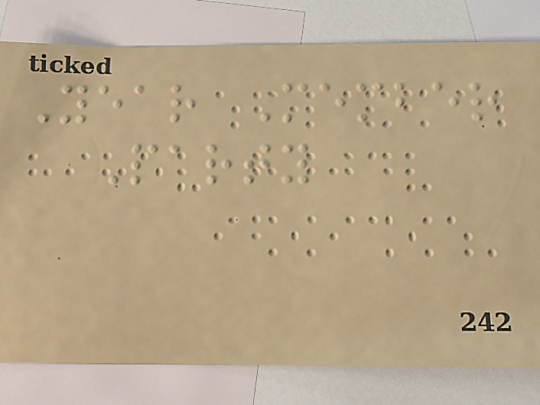Year Member
Party
